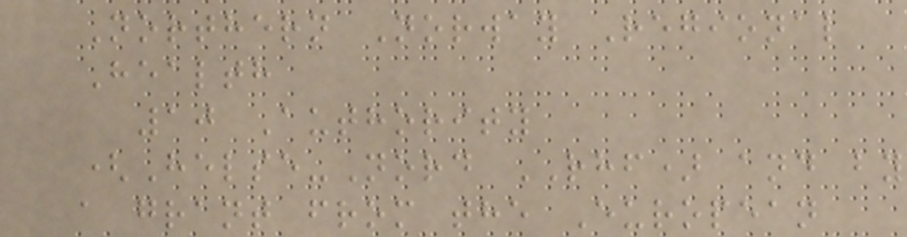Northern Norway Regional
Health
10 Authority
(Helse-Nord RHF) and by
a grant from the European
